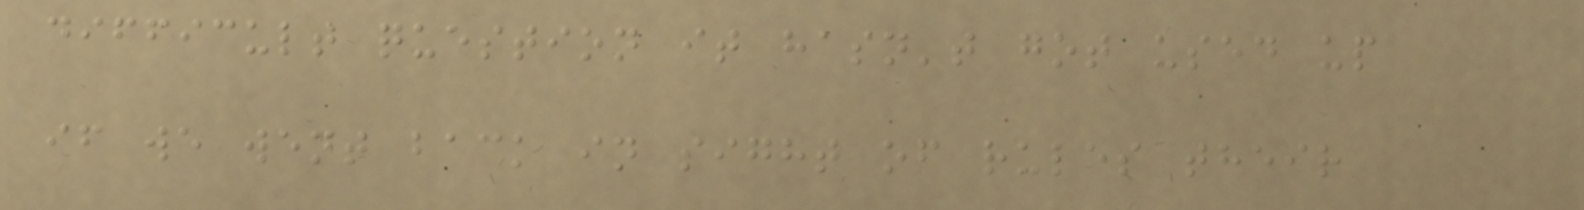difficult question it hasn't got used up
if we went back in sight of rules their
